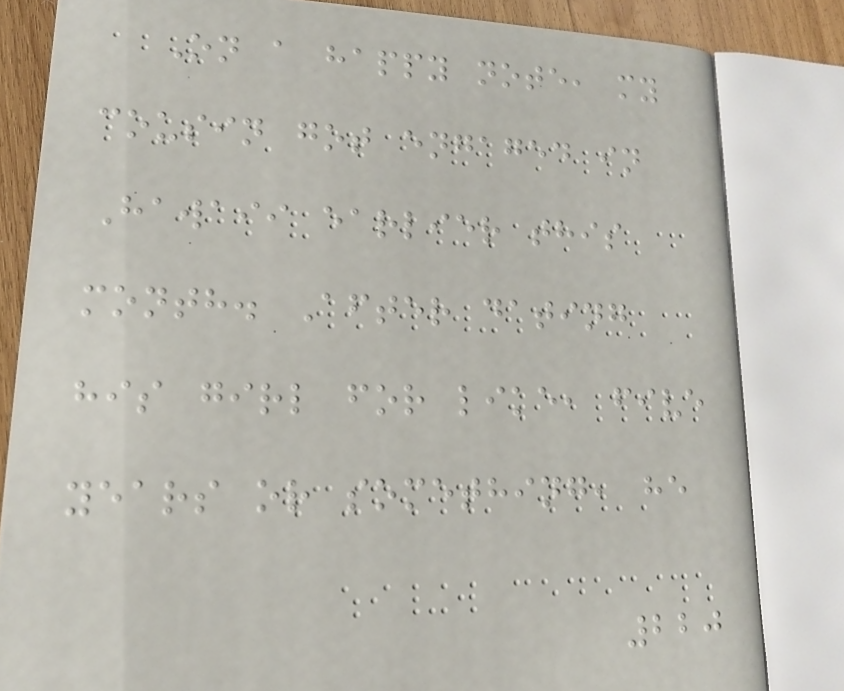On a happy note, my
cousin got engaged in
Hawaii earlier this
month. After dating
his girl for like, five
years or something, he
220
